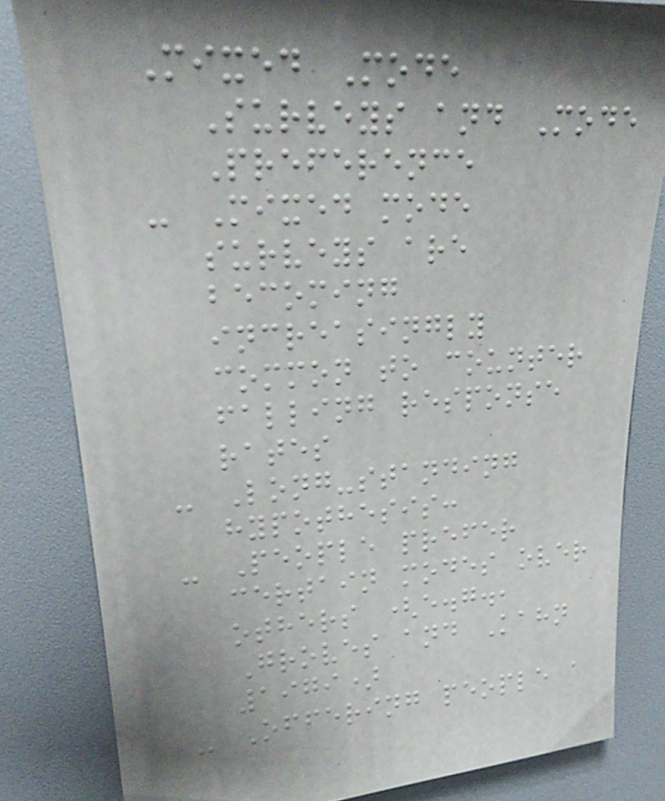Mixed Mode
Surveys and Mode
Preference
- Mixed mode
surveys are
becoming
increasingly
common to counter
falling response
rates
- Long-standing
hypothesis:
- People prefer
certain modes over
others (e.g.,
Groves and Kahn
1979)
- Offering people a
